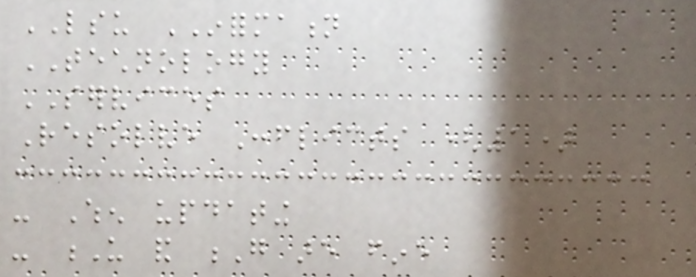LSU INFORMATION
TECHNOLOGY
SERVICES
Resolve Conflicts (1)
- When updating
- U and G are fine
